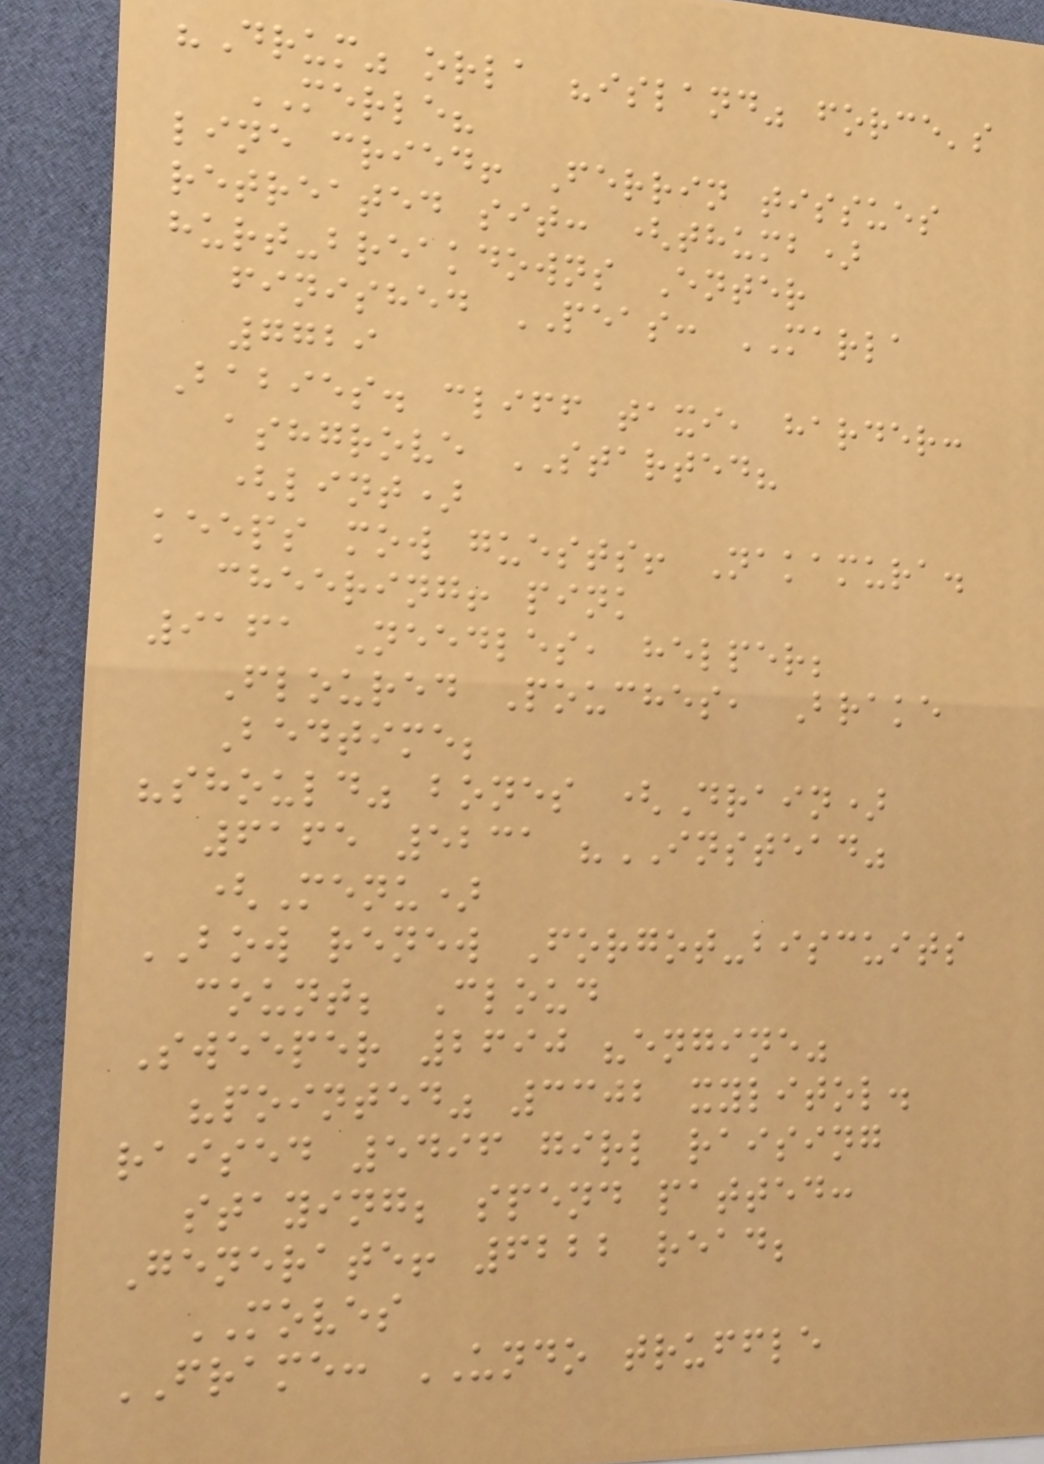"Drum" orla "island" force's
MERLE?
line cried! Ferrin tissues
retreated sit: (thumb)
hurt-breakdowns Enter
finished PEAS: MARLA
7729
Babies. cliff taxi, harder:
ashgrove STARTED?
(lint)
keeps mow guests! Nakamura.
cheering! pink
9161 Needles, helper;
Floured Pouches, Brake
Bedtime;
"should" bones (Drain)
6165 5231 "INSTEAD"
(Menu)
BOW renew Forgot-biscuits
count; Cloud
Sweeper 2690 "engine"
"pointed" 3302 xylitol.
raised 5496 girl raising
staying; spend patted:
Generate! 6222 read;
MOVES
FRAME: UNDO truffle
